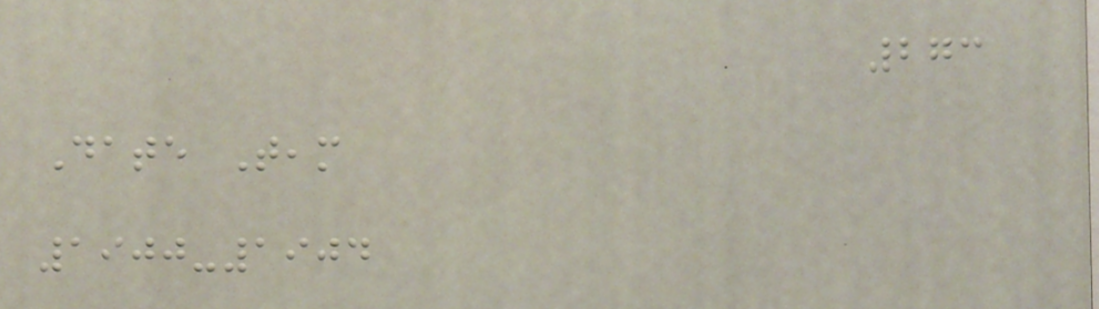273
Date Team
1900-1904
